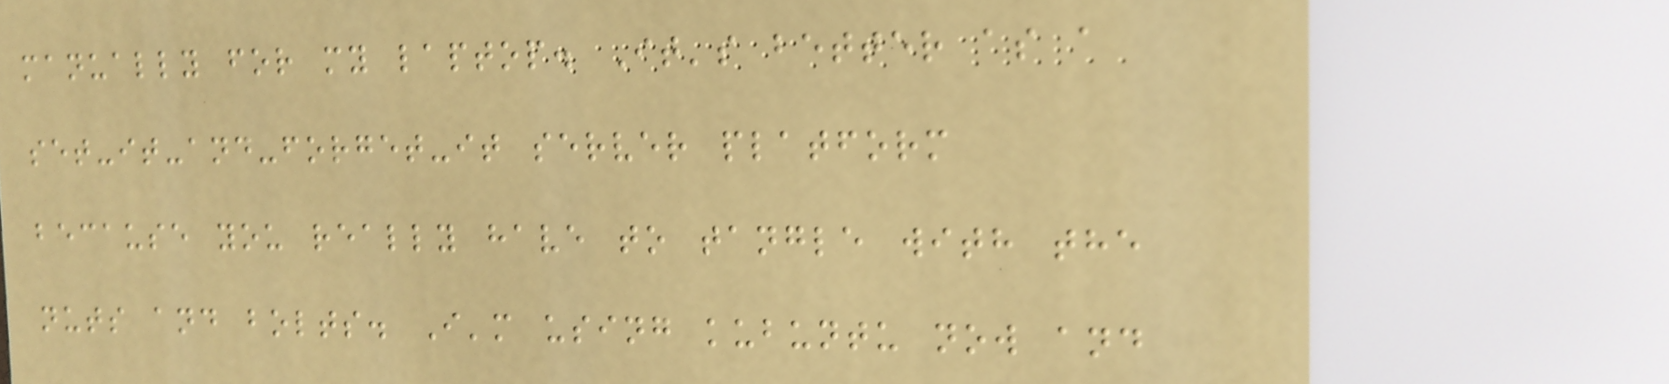manually for my laptop. It's better as a
set-it-and-forget-it server platform
because you really have to tangle with the
nuts and bolts. I'm using kubuntu now and
